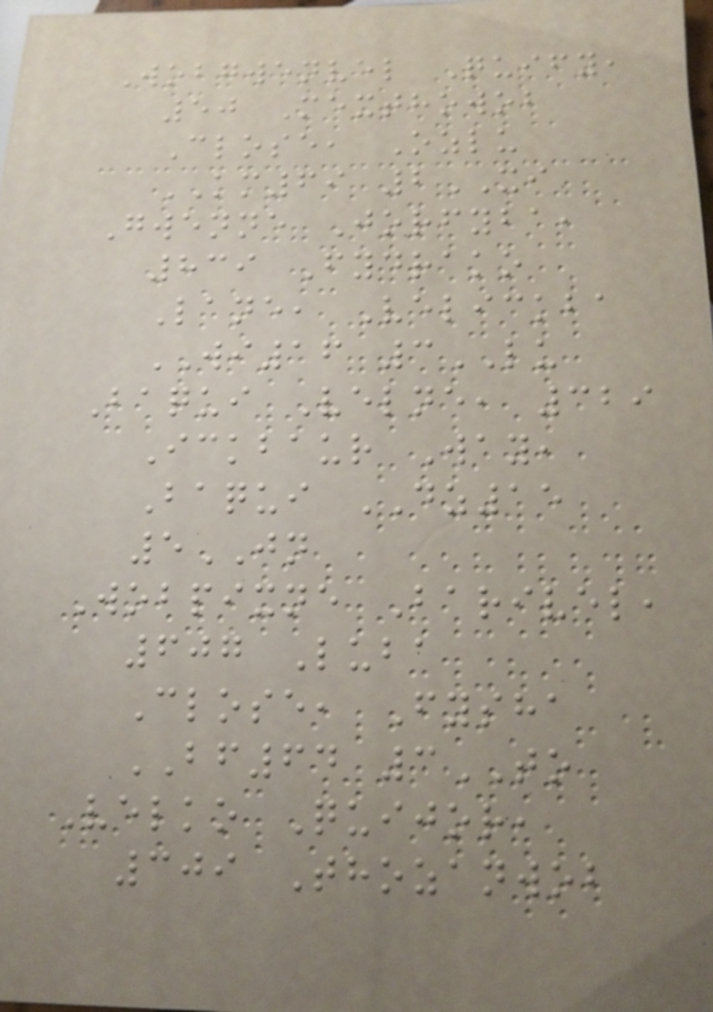Wobgwenvel Quify,
50 Mexthowob
Close, Ozlu
KM69 2XI
Gwenne Jorfyba,
839 Fydrako
Lane, Velickba
WI16 3LU
Baqui Velne, 329
Ickbaur Way,
Baqui DZ15
5JN
Wobpixne Barivel,
607 Luba
Close, Fysha
BF64 3TO
Velko Quijor,
309 Thozanwob
